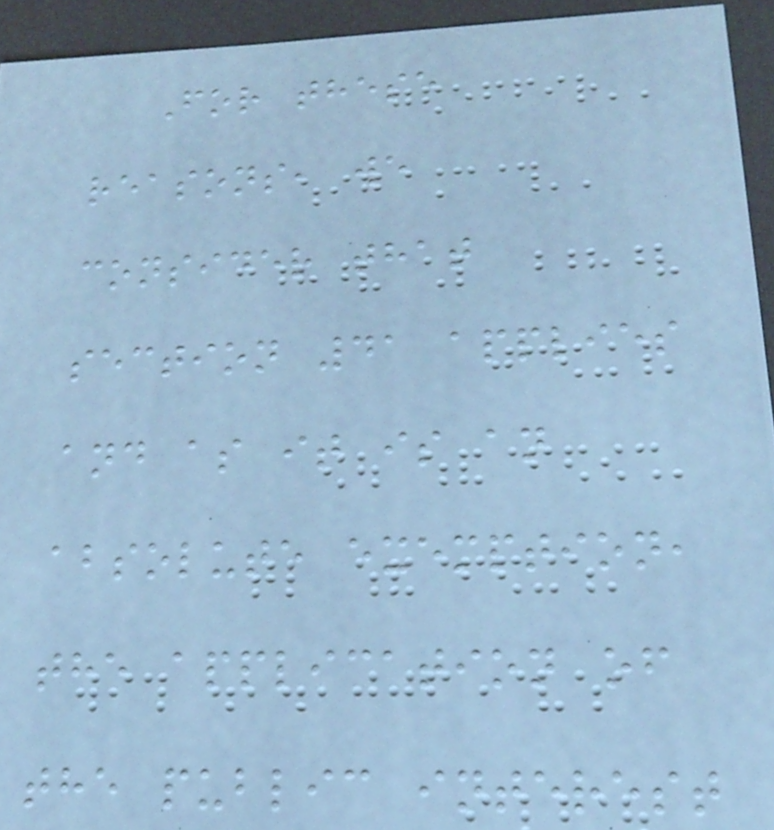For these
reasons, we
consider that
section 41 applies
and as it is an
absolute exemption,
the application of
the public interest
